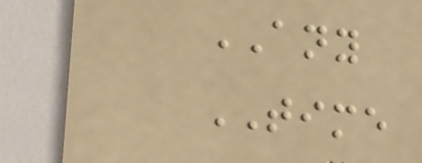ANY
TIME
